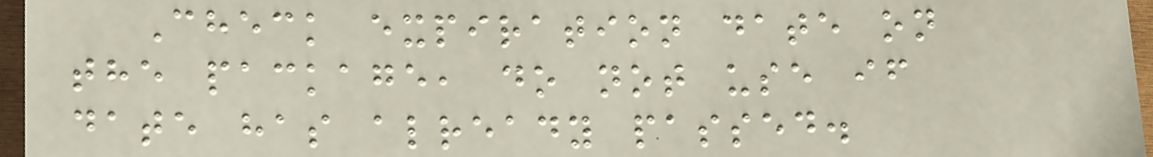Check expiration date on
the package, do not use if
date has already passed.
